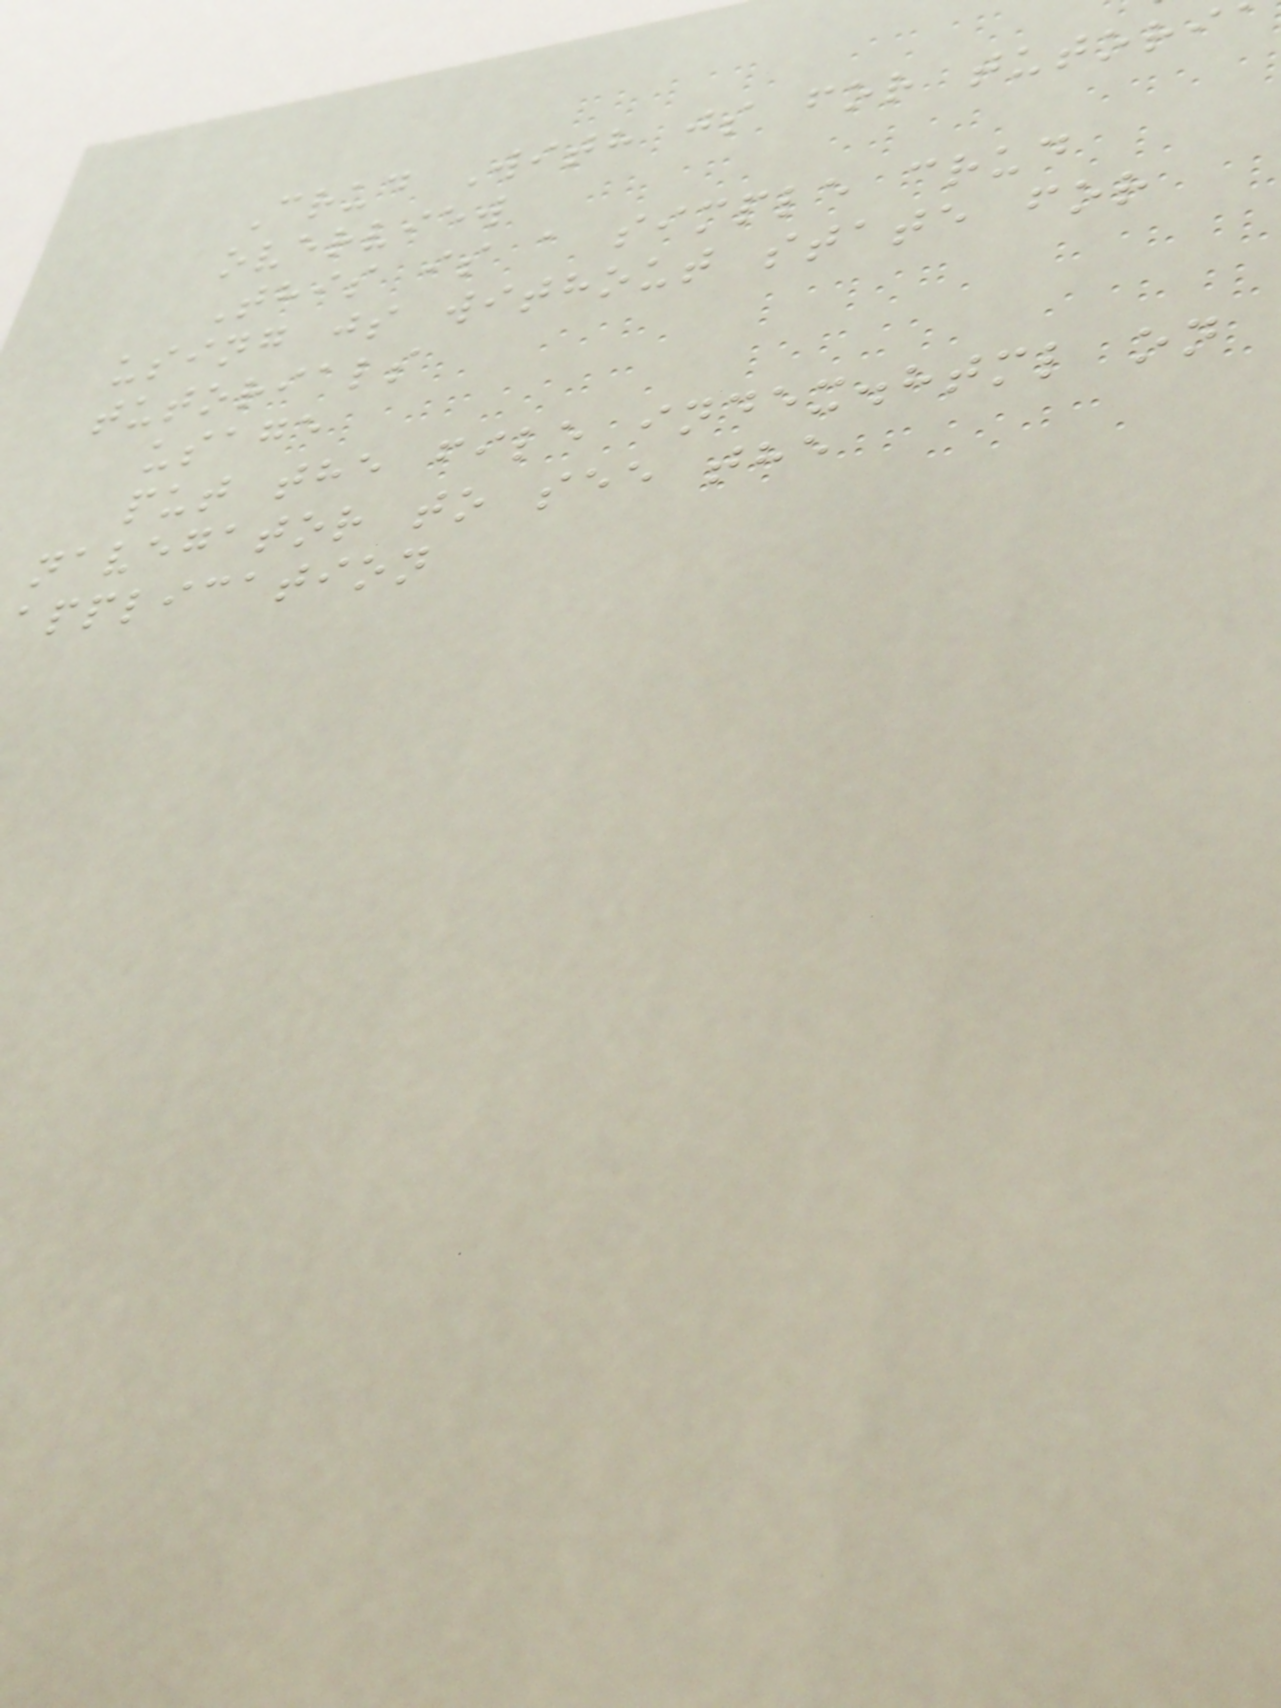Crud With js for tutori
overview
This is a simple crud
using js without state for
tutorials
usage
put the file index.html on
navegator to see the
application
